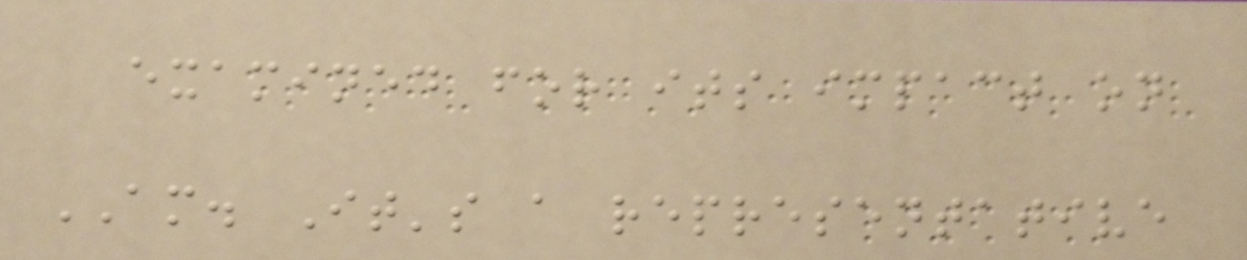examined for its impact on
AM. It's a representative
